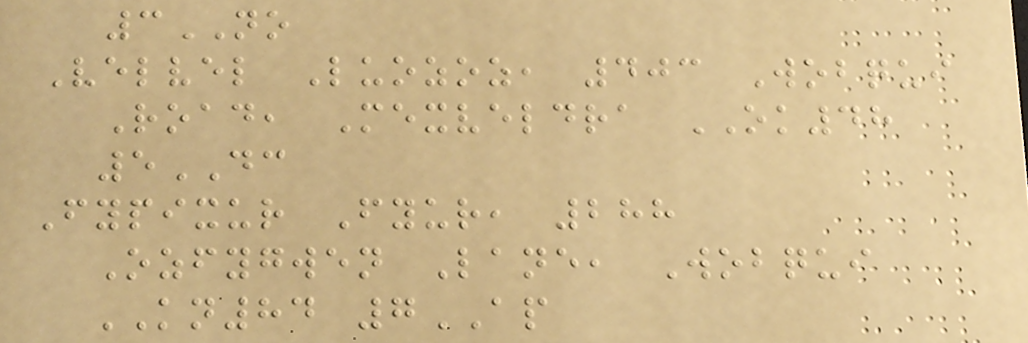3NO
Velvel Luozoz, 403 Wobqui
Road, Mexveldra OK48
5DC
Fypixur Fyur, 288
Ozfygwen Lane, Wobqui
KN84 7AP
